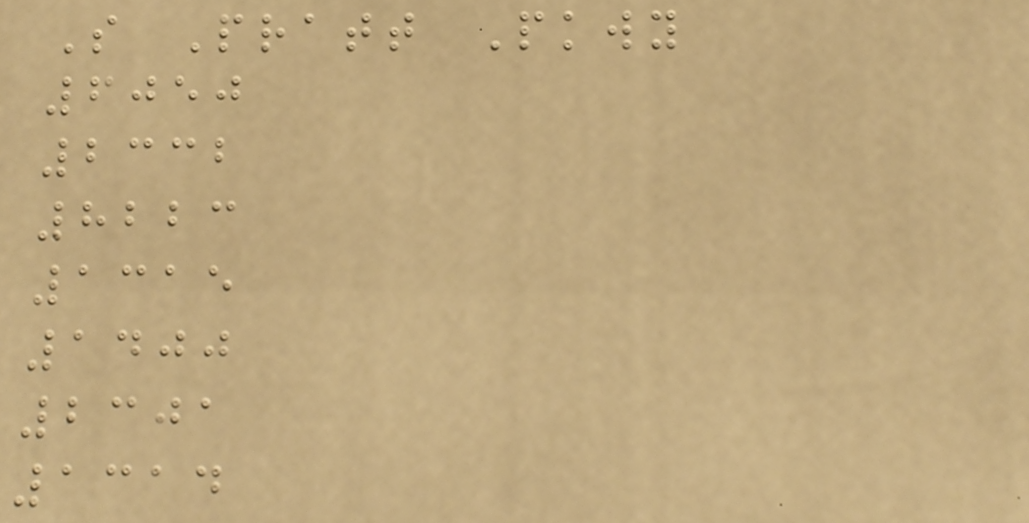S Pratt Pkwy
6050
2332
8223
1315
1400
2301
1314
